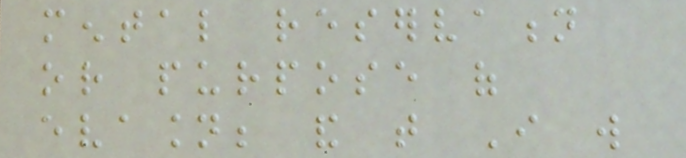mental reservation
or purpose of
evasion; and that I will
